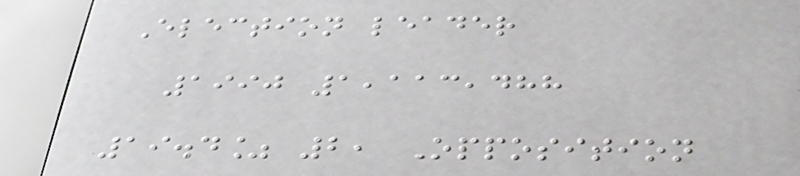Election leader
1990 1,113,488
19.4% 2, Opposition
